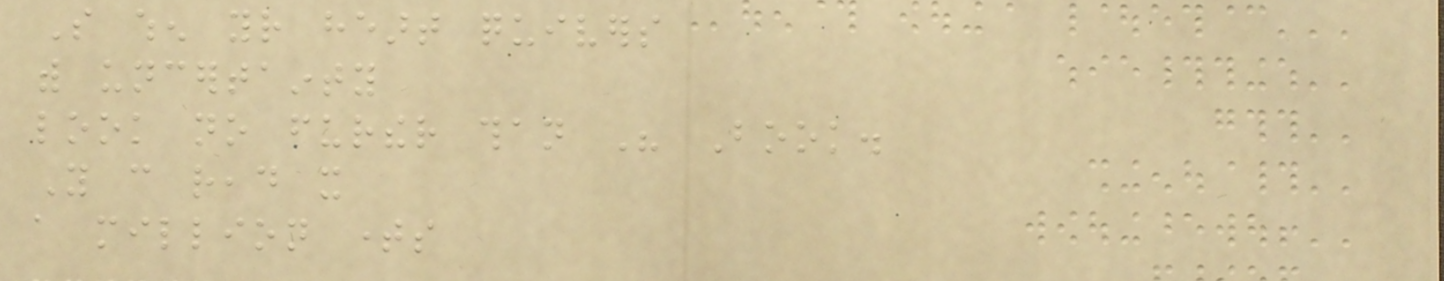So when your heart quivers
with uncertainty
look no further than His Book.
You can read it
a million times
